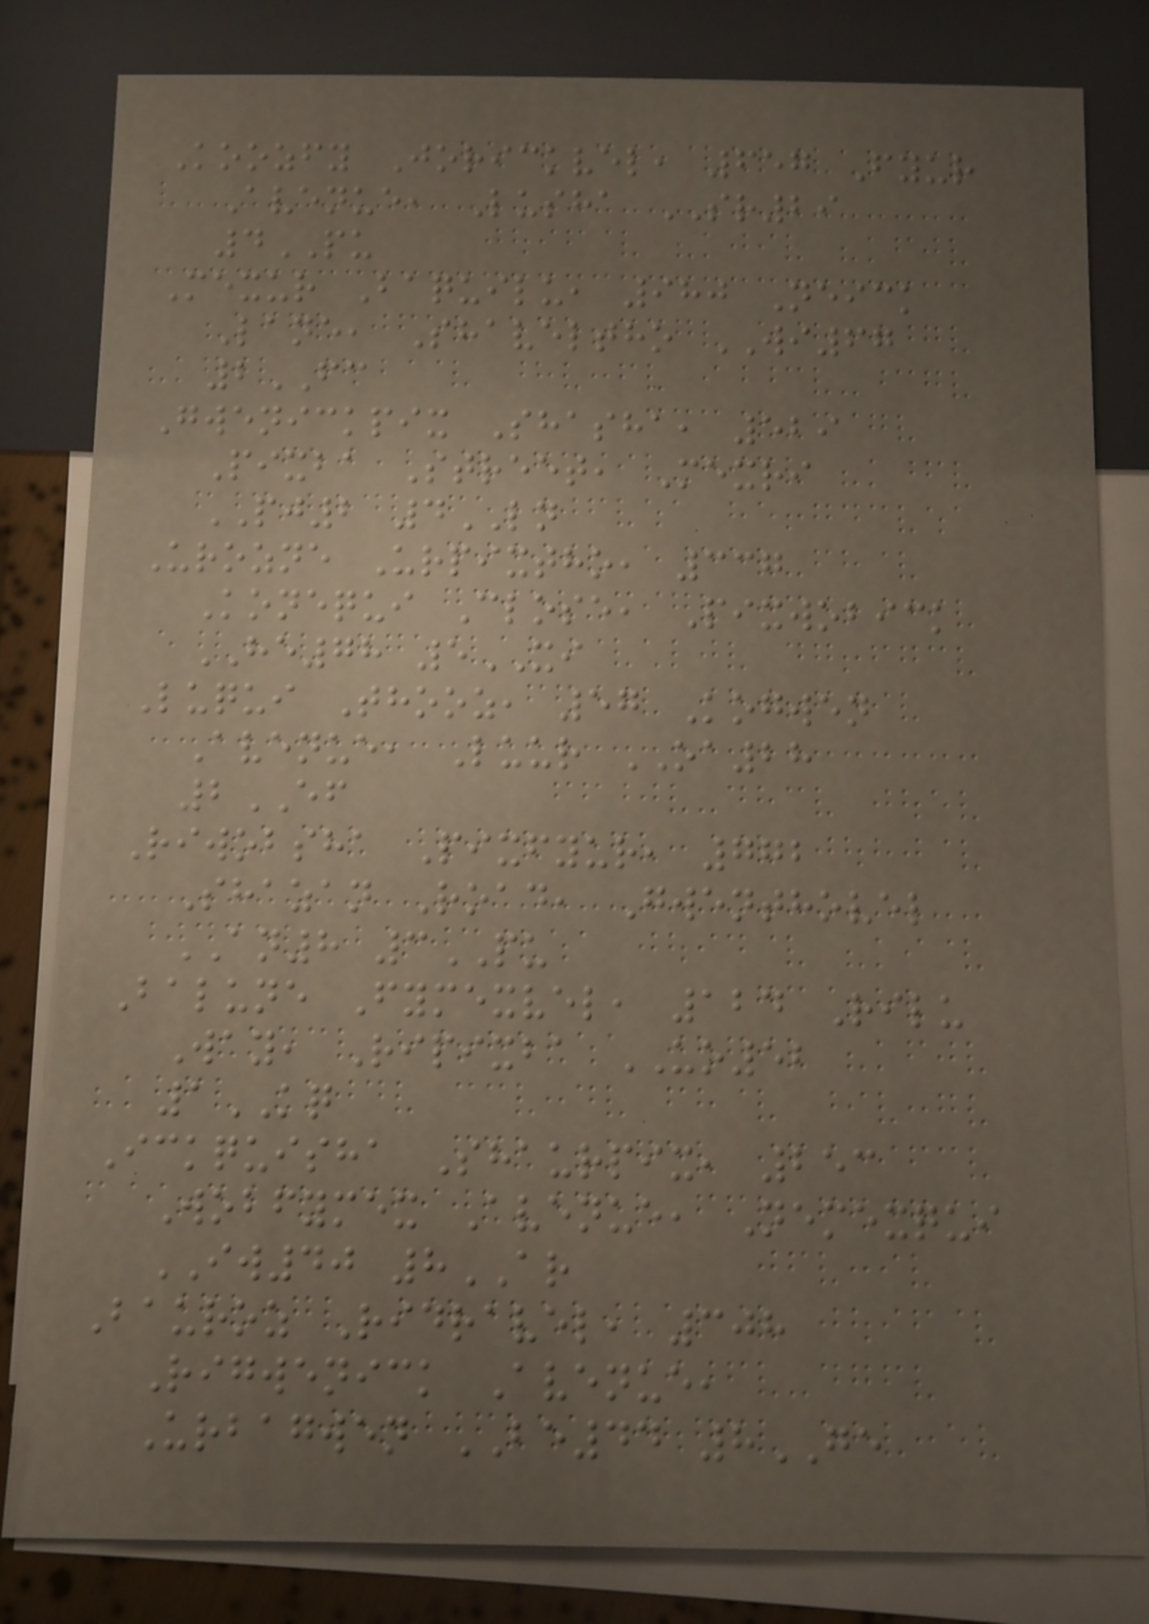Koozfy Jorickvel, 657 Fyur
Avenue, Lusha SR29
4PU
Mexur Baquilu, 980 Neick
Lane, Shaveltho WI67
2FC
Gwenickpix Shasha, 529
Pixba Street, Mexri
PJ2 4LN
Urozne Urpixtho, 337
Konequi Close, Pixwobick
HE78 5XI
Luqui Thooz, 57 Kogwen
Avenue, Luur OA28
2EF
Riwobsha Pixfyur, 772
Shazan Road, Gwenthovel
AN8 3PU
Balune Fymexvel, 124 Rilu
Way, Ripixba UO52
1KQ
Ickquisha Shaurpix, 253
Wobfymex Avenue, Nemexqui
IW40 8AR
Bauroz Ridravel, 308
Rigwenick Avenue,
Urbagwen BE44 8GE
